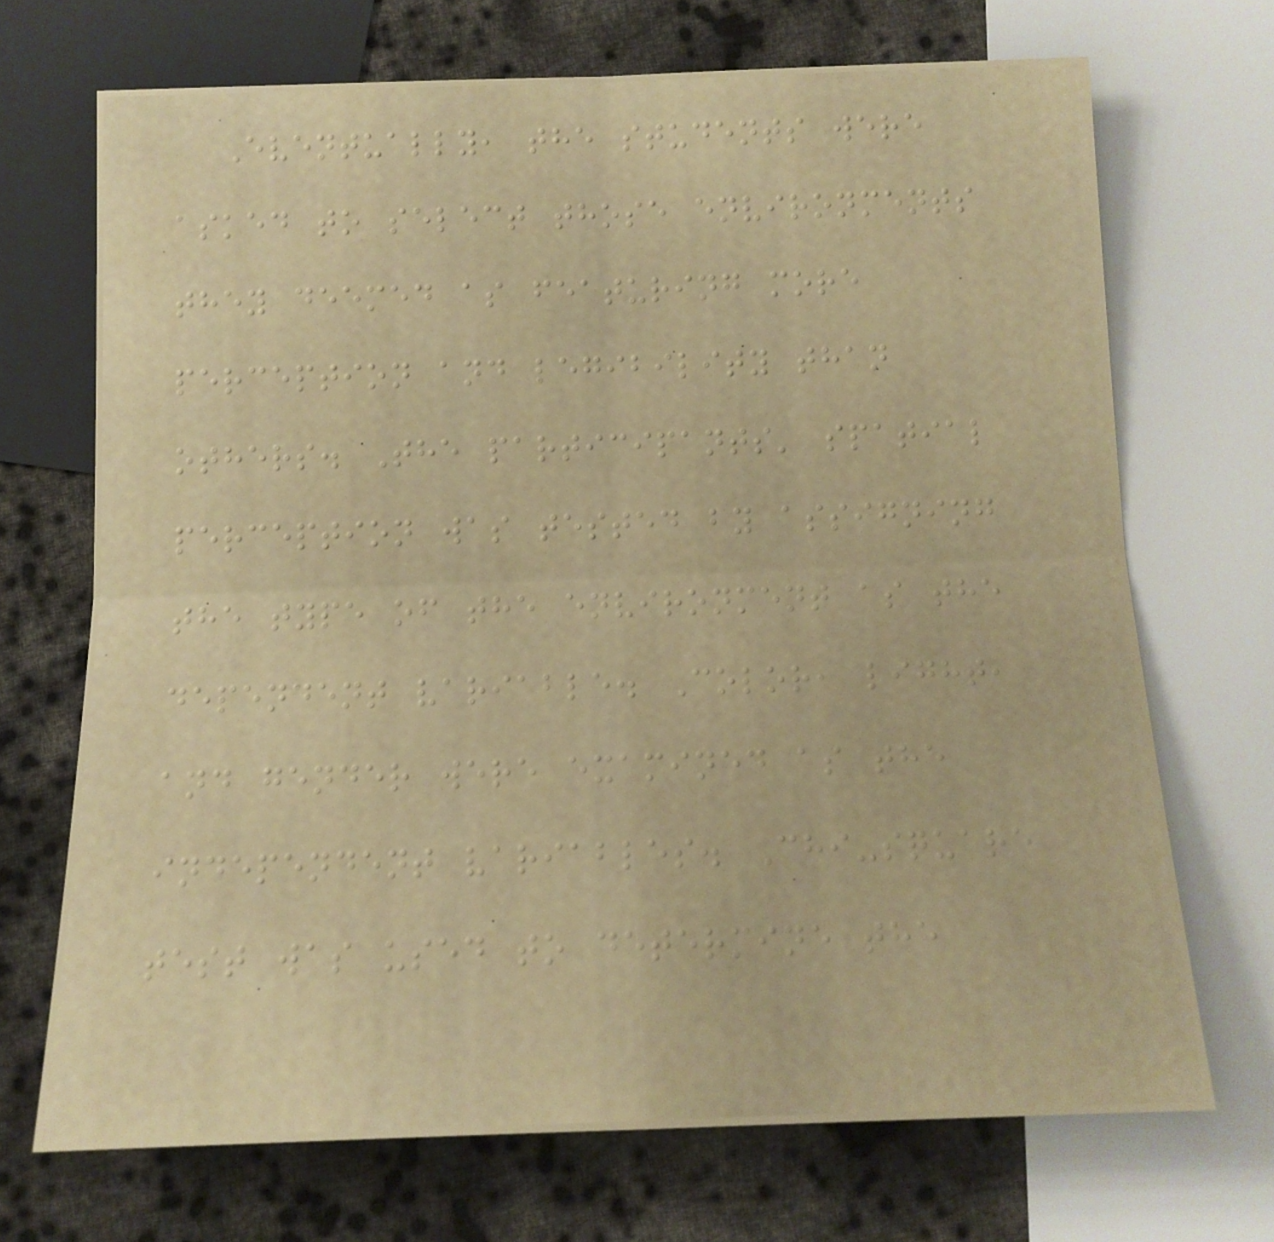Eventually, the students were
asked to select those environments
they deemed as featuring more
perception and legibility than
others. The participants' spatial
perception was tested by assigning
the type of the environment as the
dependent variable. Color, light,
and gender were examined as the
independent variables. Chi-square
test was used to determine the
